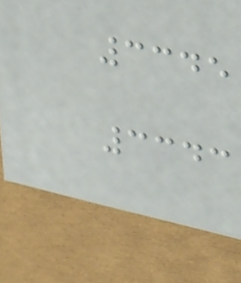3345
3343
